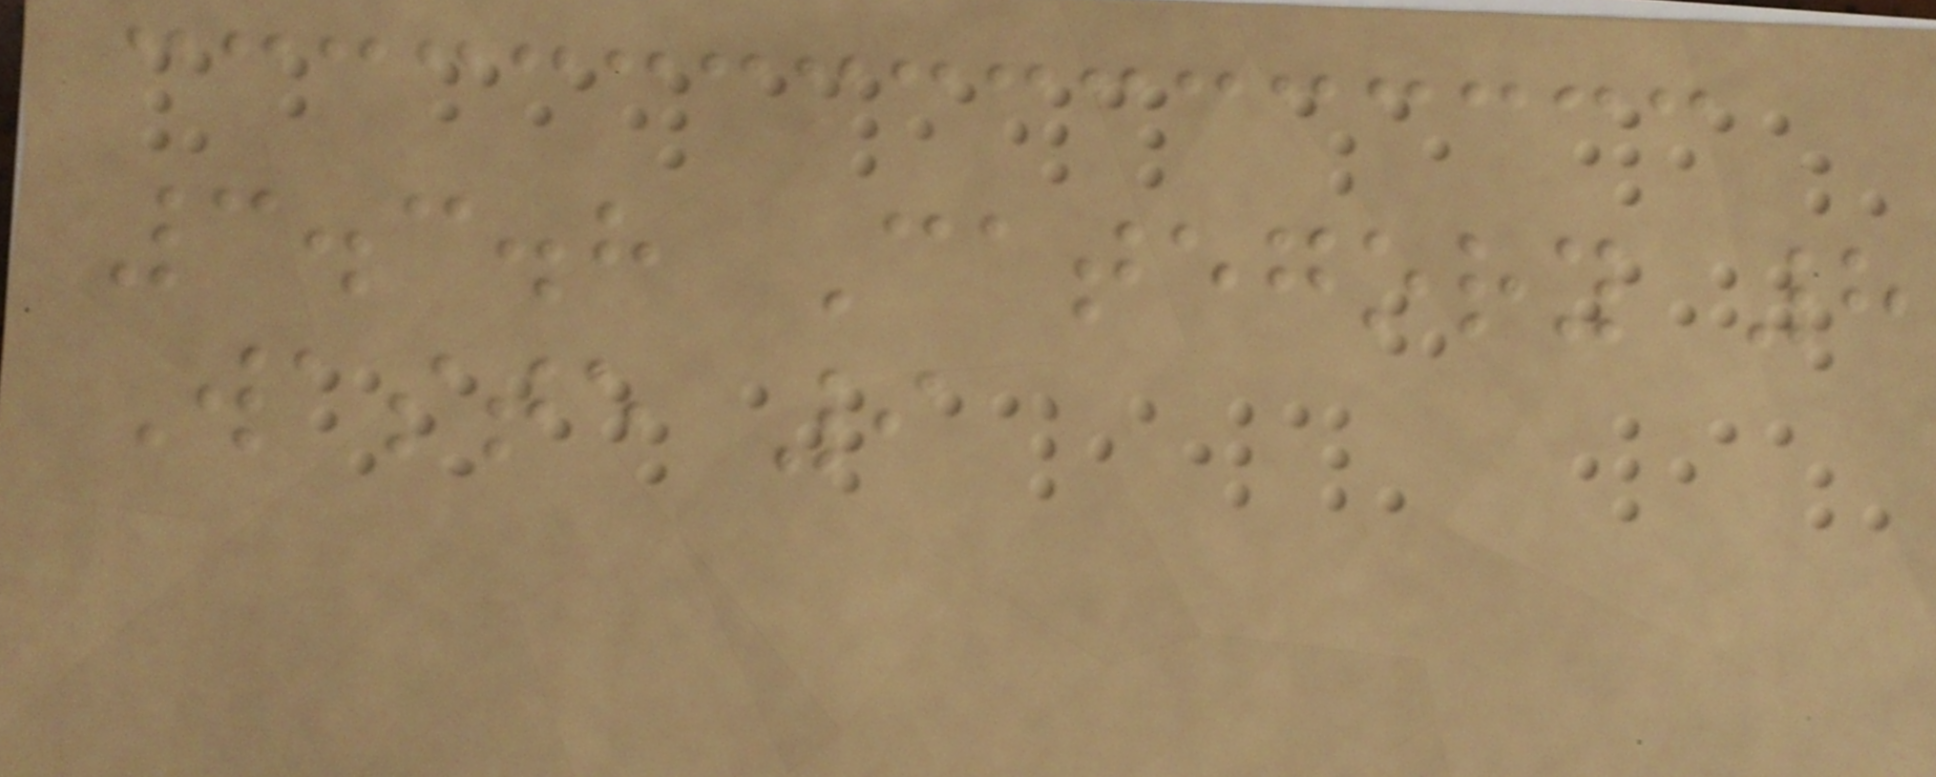3.3.8 Category 8
Waste 9
